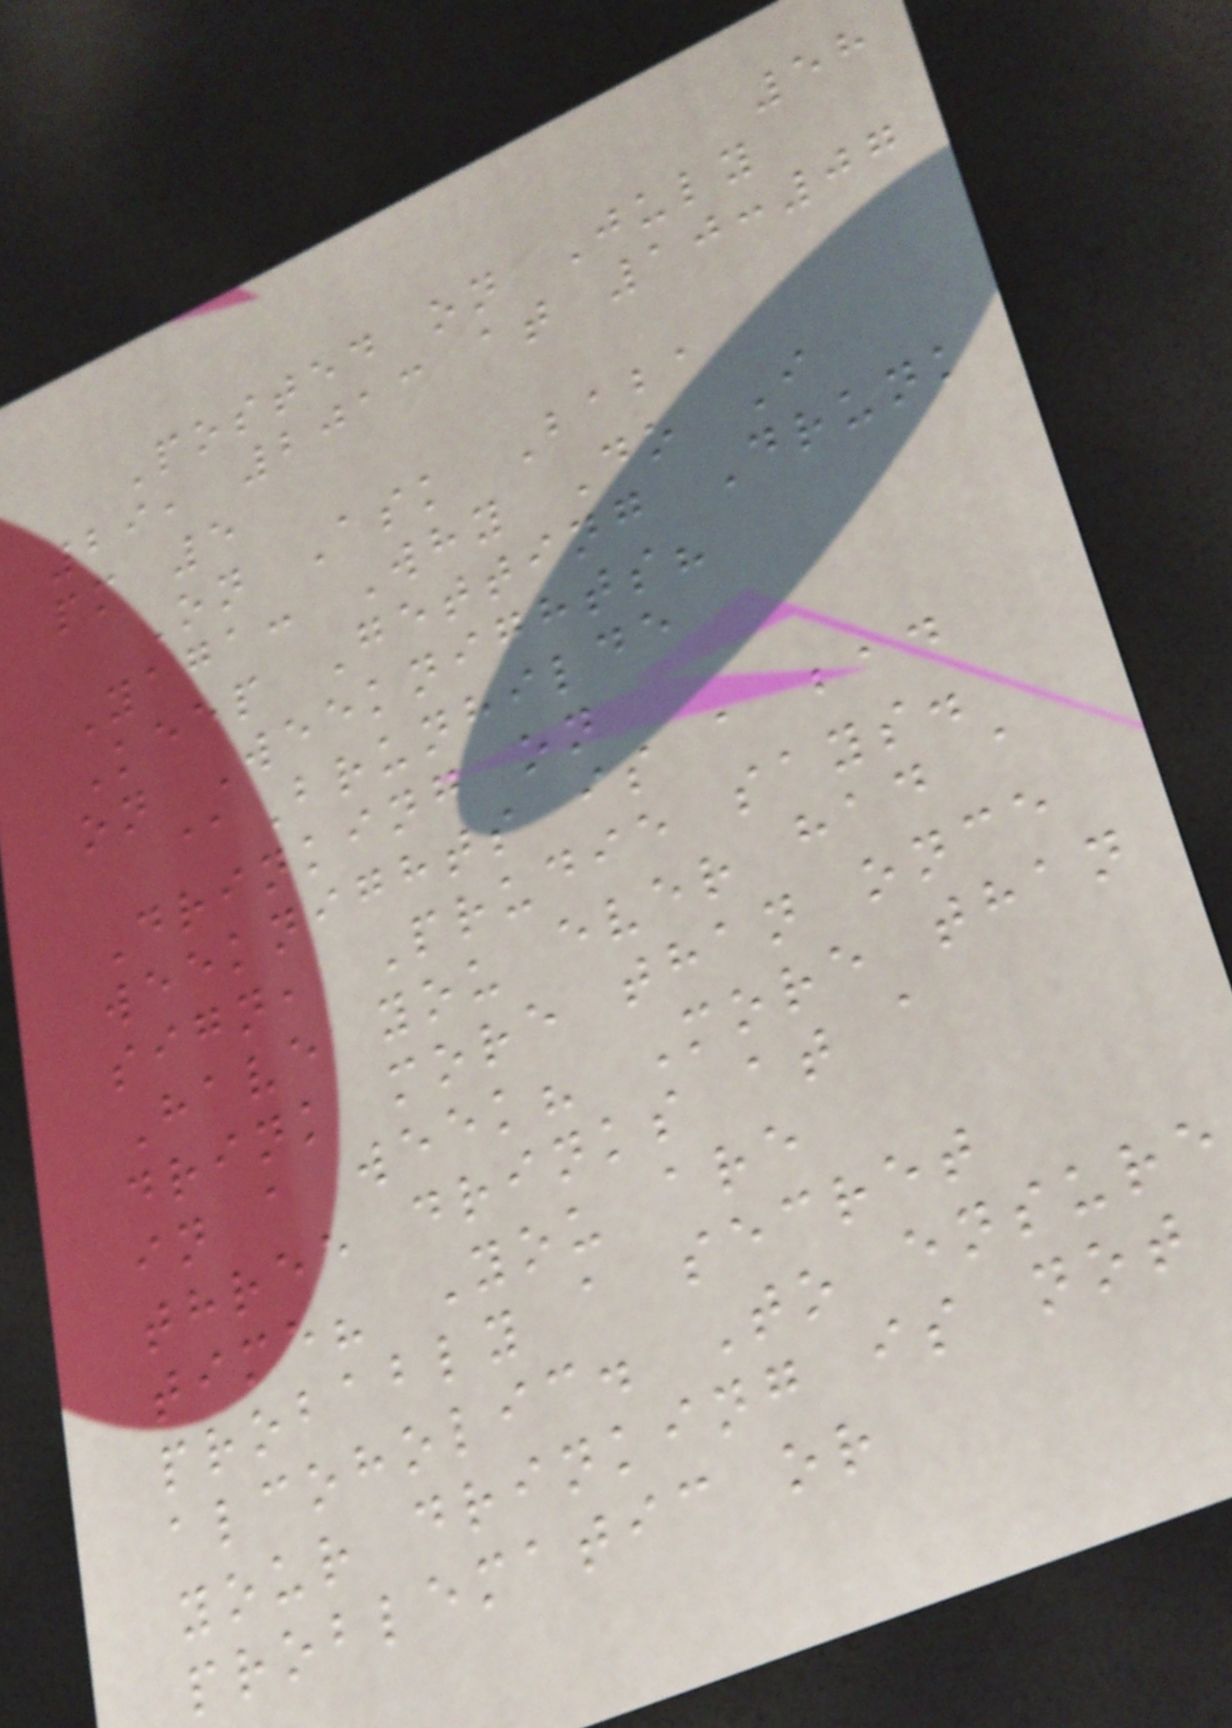58
Posted on July
29, 2013 at 10:07
pm 5
On Ask Baba
Yaga: Why Do I
Keep Getting Drunk
on Weeknights?
@Brunhilde
Drinking on
weeknights is a bad
sign, Prudie says.
Have you ever had a
drink more than once
in a week? More than
three drinks at a
time? You are
probably a secret
alcoholic. To ensure
your drinking is not
problematic or
